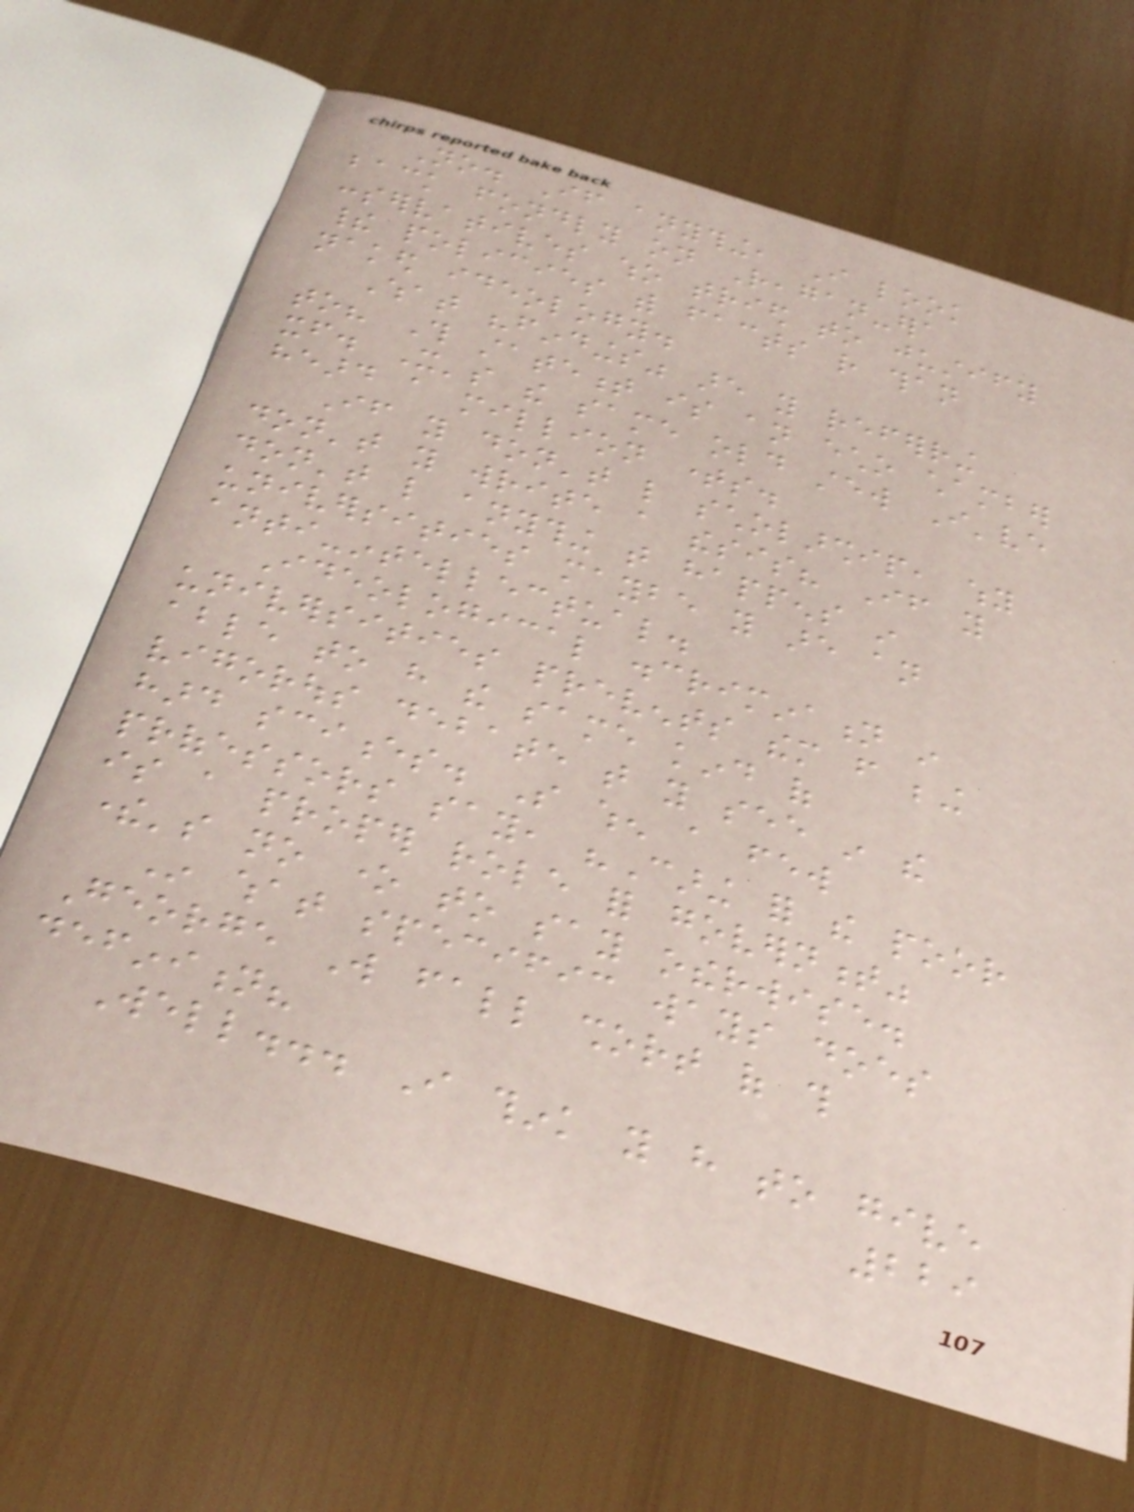No. If anything, I look
back fondly on Reagan-era
conservatives who tried to justify
their policies with facts rather than
naked ideology.
What "findings" are you referring
to? This statement is an echo chamber
itself. It's the same old stew I've
heard a million times.
If you don't like scholarship, why
don't you write a thesis? If you
don't like anything that happens in
universities maybe you are an
anti-intellectual.
Ideological discrimination in
universities prevents them from being
able to have the same kind of
vigorous debate that you see in the
hard sciences. So when a few
professors say, "Caring for the poor
is a proper role for government"
there's no one to say otherwise.
In what specific ways does
George Will fall short of this
definition?
Well... I think you have to give
229
